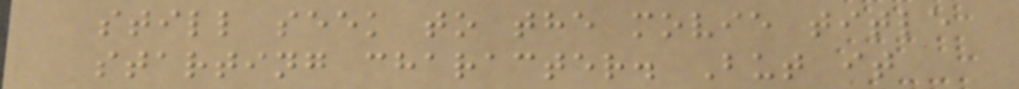still seek to the movie title
starting character. But it
